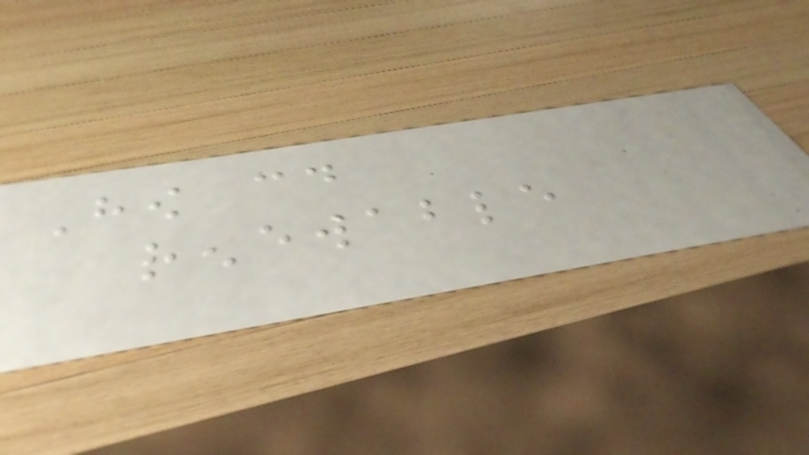How could
renewable
